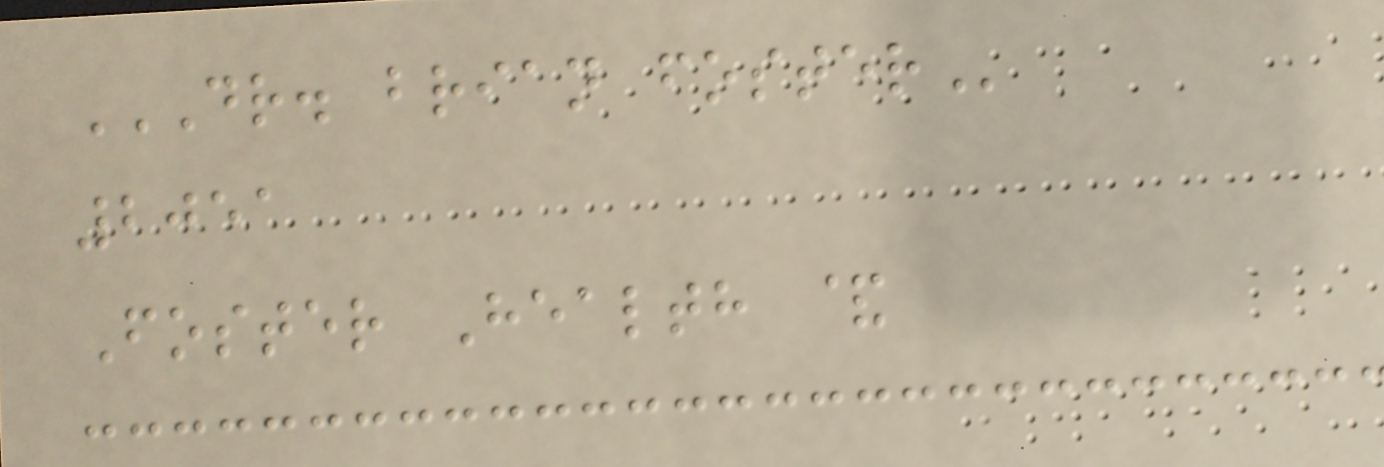DR. BRIAN FOSTER
2051
Foster Health &
